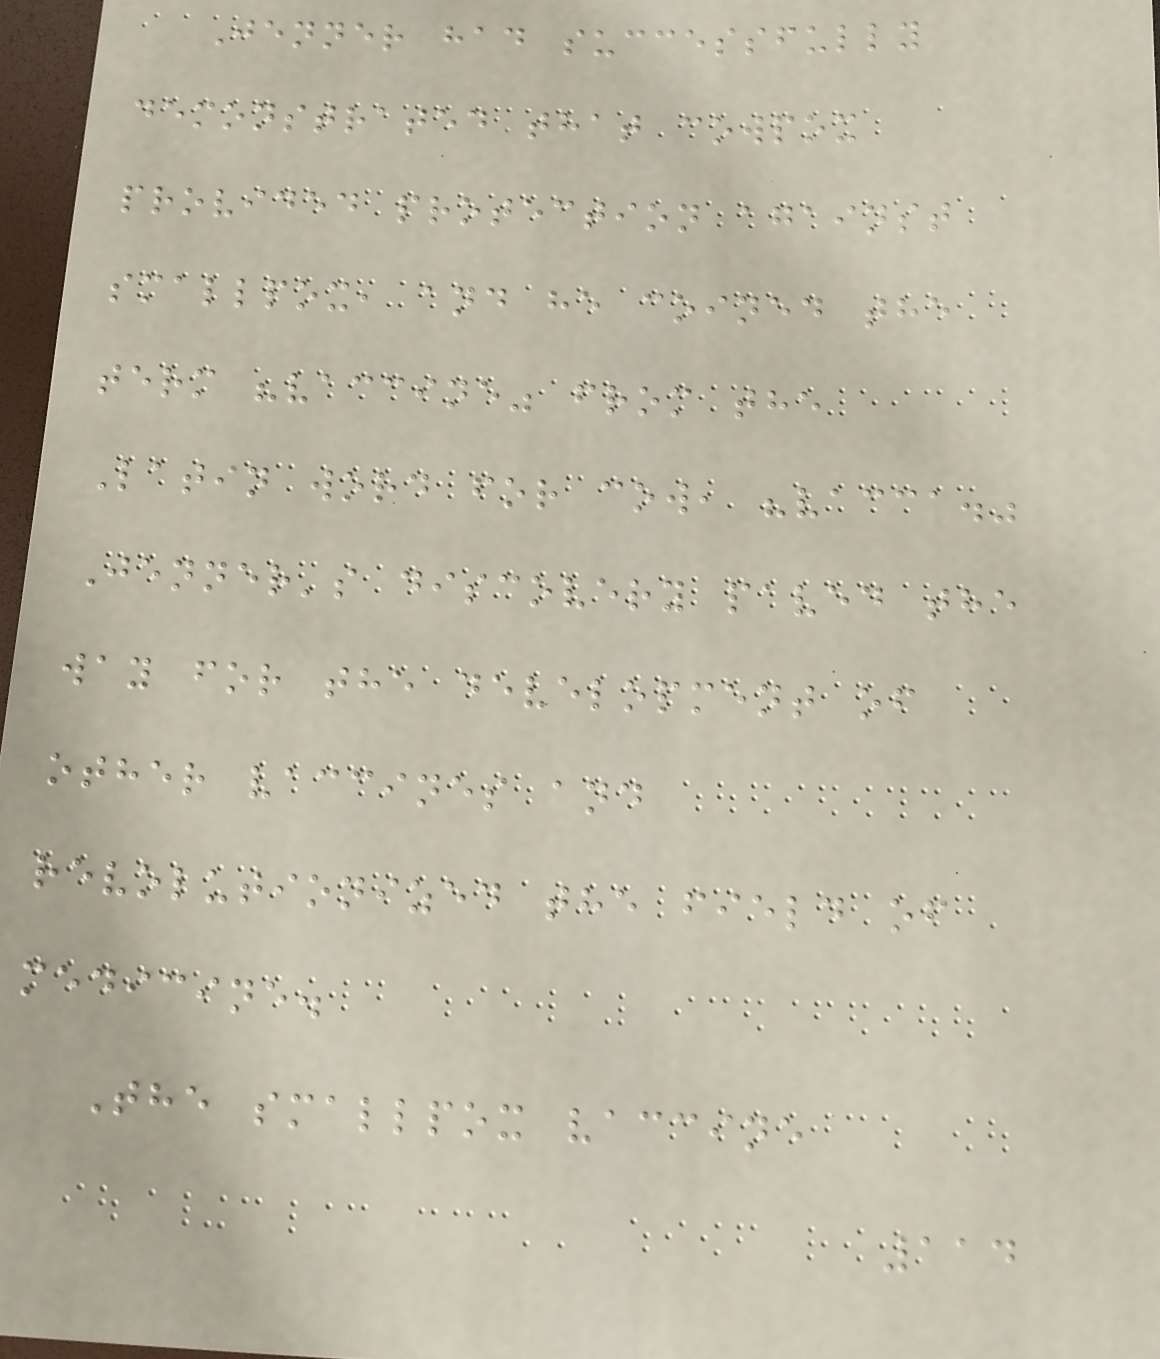Jenner had successfully
demonstrated that cowpox
provided protection against
smallpox, and he coined the
term "vaccine" from the
Latin word for cow, "vacca."
Jenner's discovery paved the
way for the development of
other vaccines and
revolutionized the field of
medicine.
The smallpox vaccine
114
